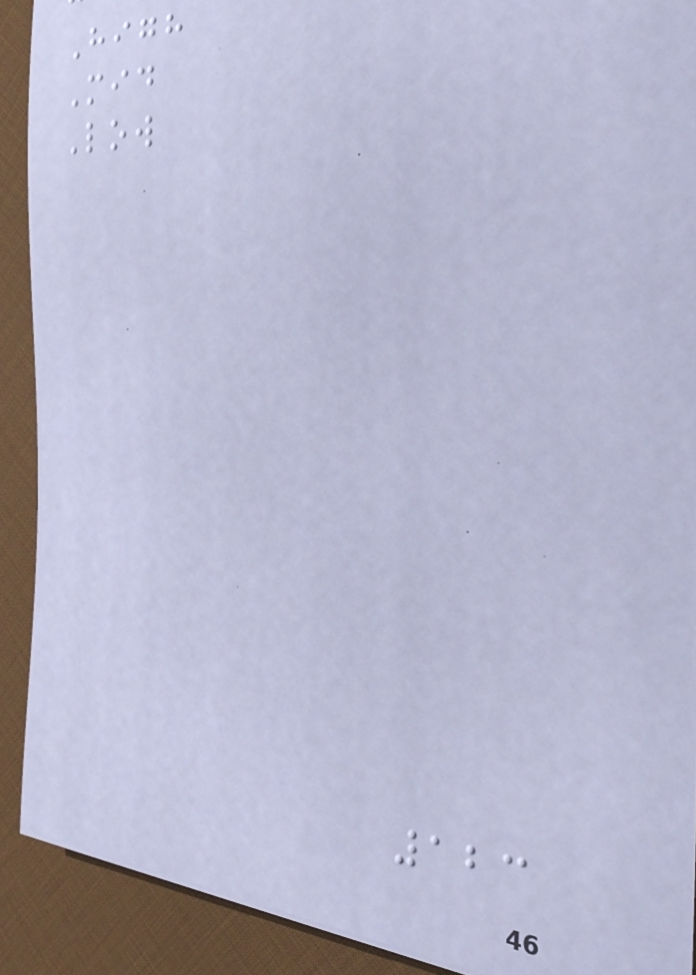High
Mid
Low
123
